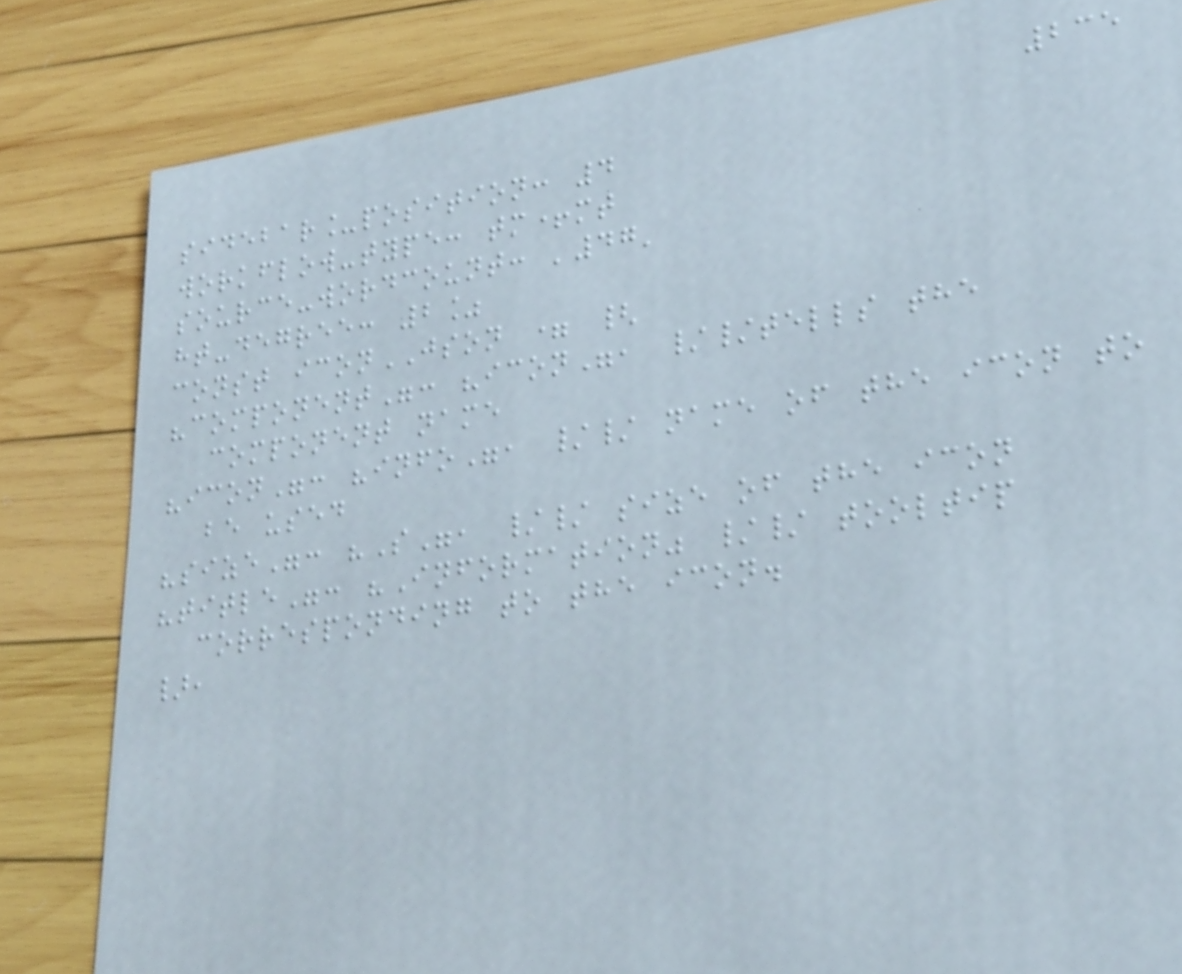235
sidebar_position: 4
workflow-type: tm+mt
source-wordcount: '47'
ht-degree: 2%
const iconJSON = {
"component": "icon", //tells the
component name
"icon": "info", // name of the icon to
be used
"size": "S", // size of the icon
"title": "Information" // tooltip
corresponding to the icon.
},
